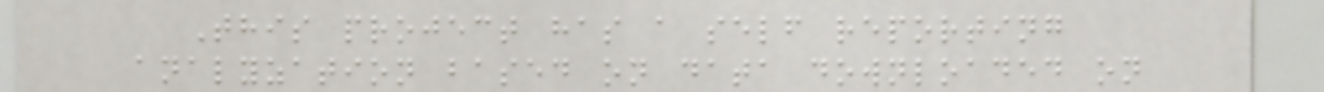This project has a self reporting
analyzation based on data downloaded on
